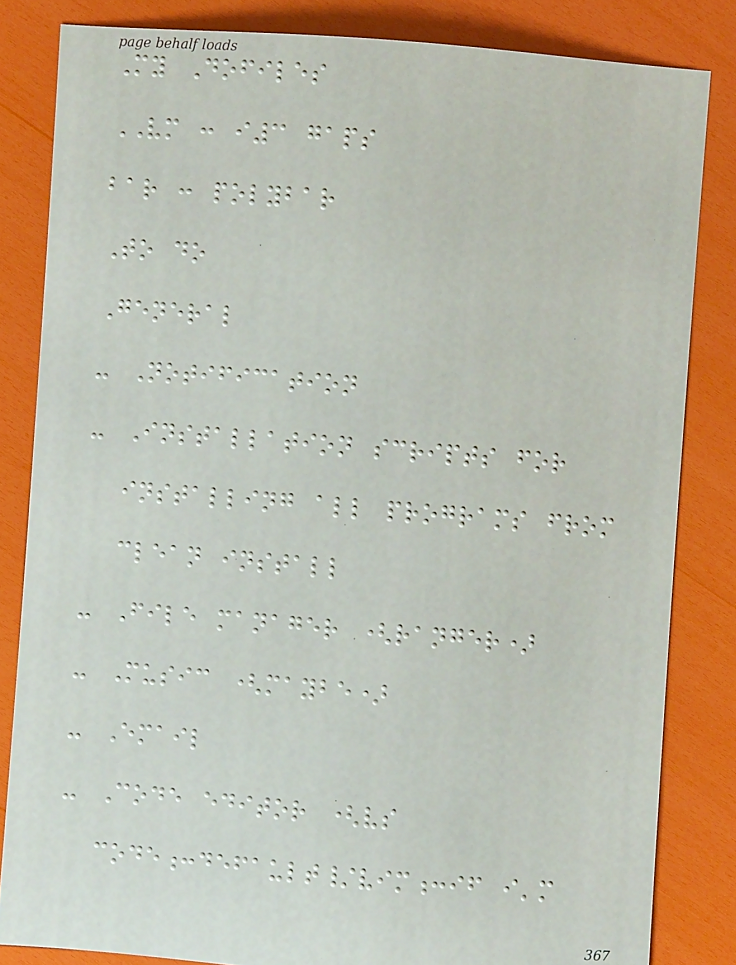My Dofiles
VM : i3 gaps
bar : polybar
To do
General
- Notification
- Installation scripts for
installing all programs from
clean install
- File manager (ranger)
- Music (maybe)
- Email
- Code editor (vs
code:default/vim:if i'm
